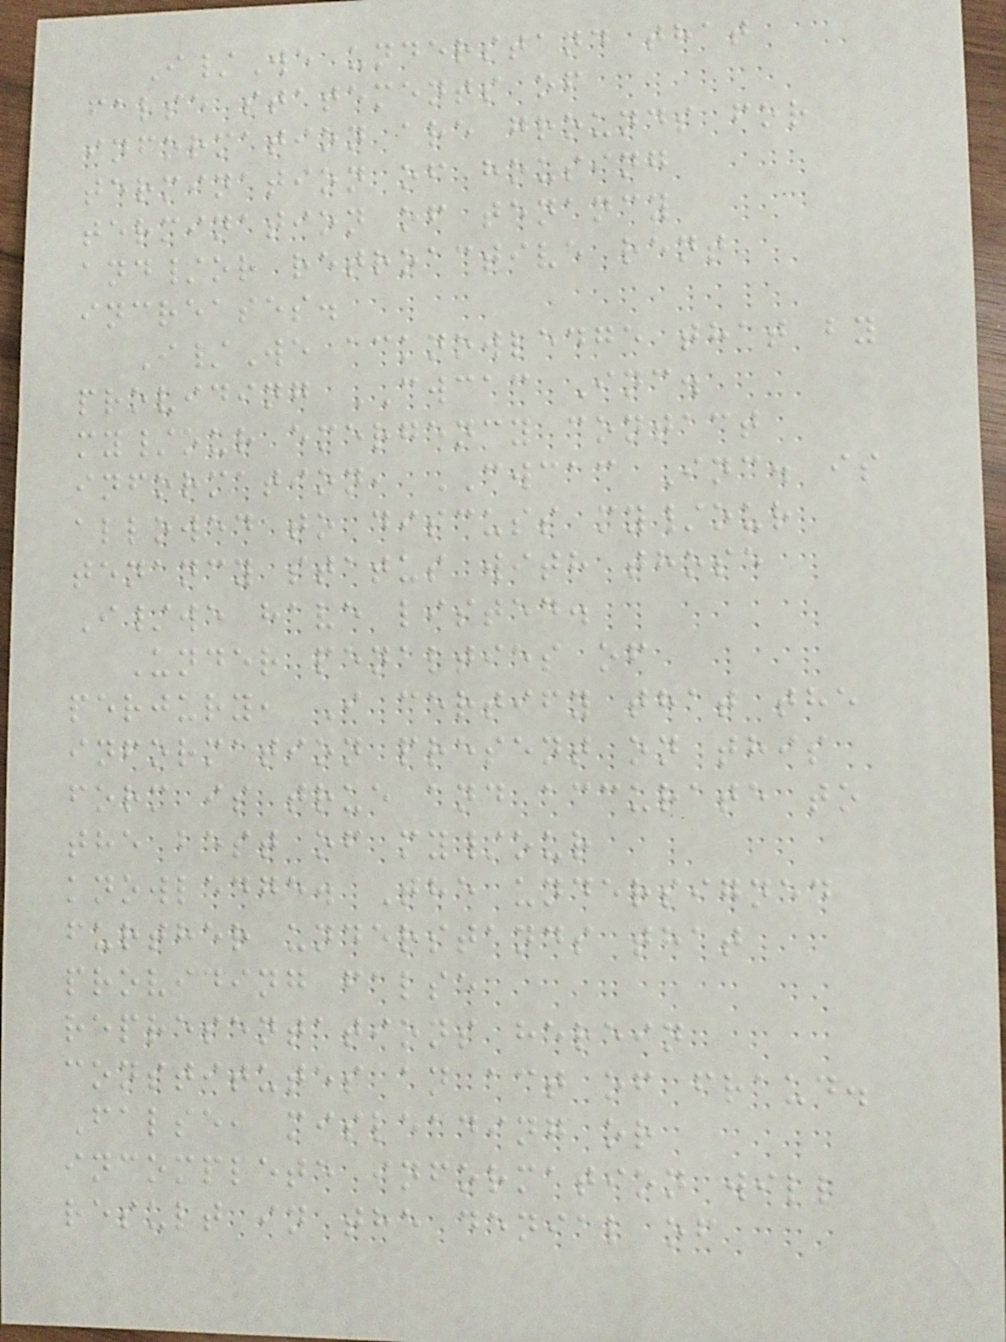I/We understand that
false statements of
information are grounds for
termination of housing
termination of tenancy
and/or retroactive rent
increases.
I/We acknowledge that by
providing CWCAC Inc.
my/our emergency contact
information, CWCAC Inc. is
allowed to discuss my/our
tenancy status with those
I/we have listed.
Under penalties of
perjury, I certify that the
information present on this
form is true and accurate to
the best of my/our
knowledge. The undersigned
further understands that
providing false
representations herein
constitutes an act of fraud.
False, misleading or
incomplete information will
result in the denial of
